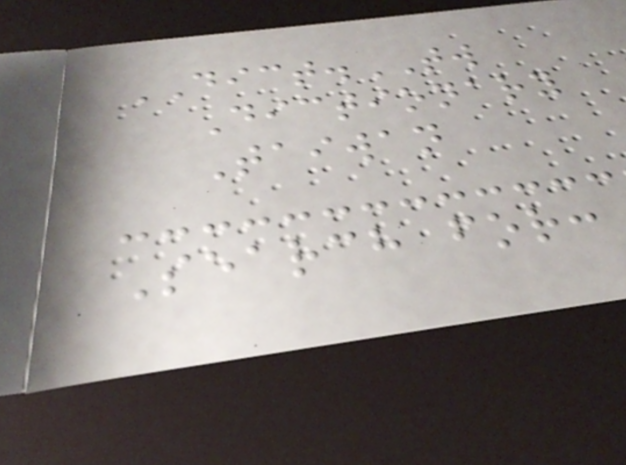DICT.TW
Dictionary
Taiwan
Search for:
